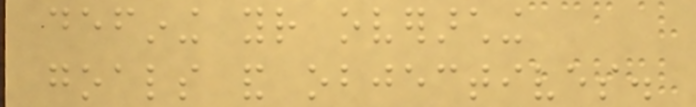defining your overarching
goals and objectives.
